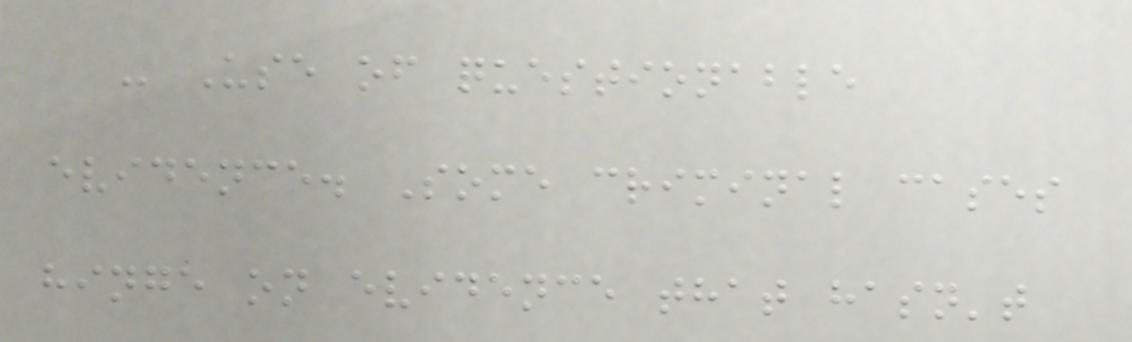- Use of questionable
evidence. Some criminal cases
hinge on evidence that hasn't
